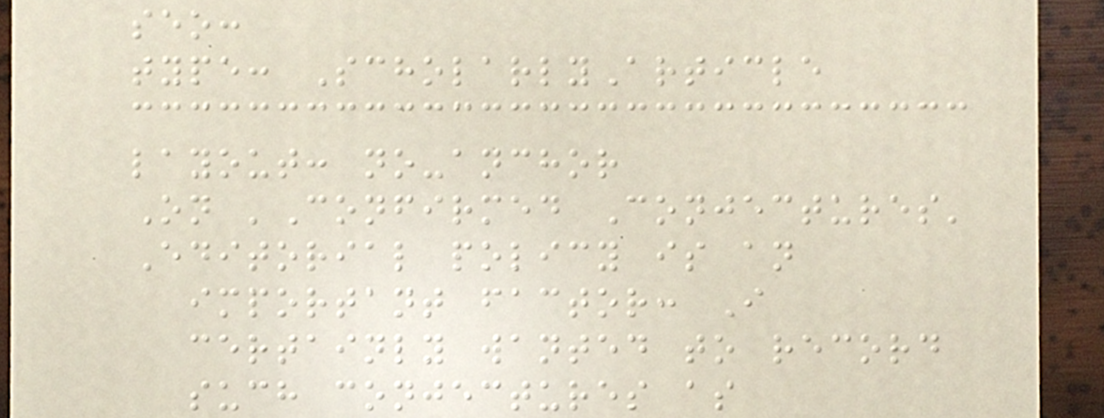seo:
type: ScholarlyArticle
layout: no-anchor
On 'Confirmed Conjectures'
Editorial policy is an
important factor: I
certainly wanted to record
such conjectures as
